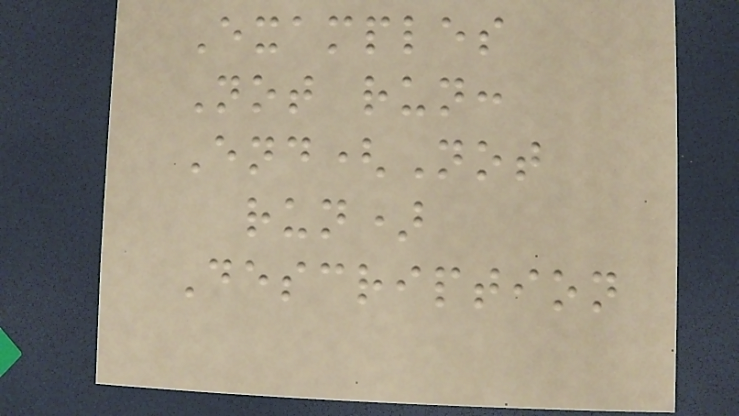Examples
Not run:
End(Not
run)
Description
